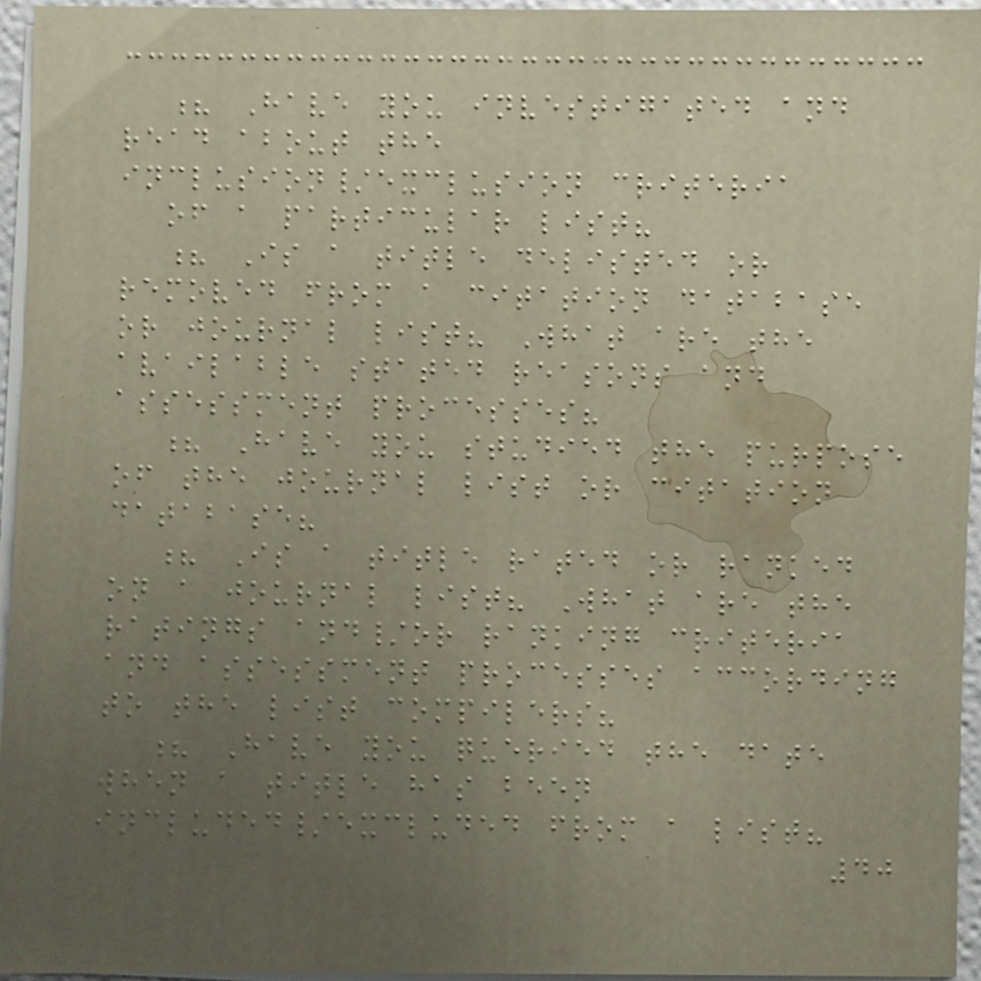? Have you investigated and
read about the
inclusion/exclusion criteria
of a particular list?
? Is a title delisted or
removed from a citation database
or journal list? What are the
available stated reasons and
assessment processes?
? Have you studied the purpose
of the journal list or citation
database?
? Is a title rated or ranked
on a journal list? What are the
ratings and/or ranking criteria
and assessment processes according
to the list compilers?
? Have you queried the date
when a title has been
included/excluded from a list?
40
